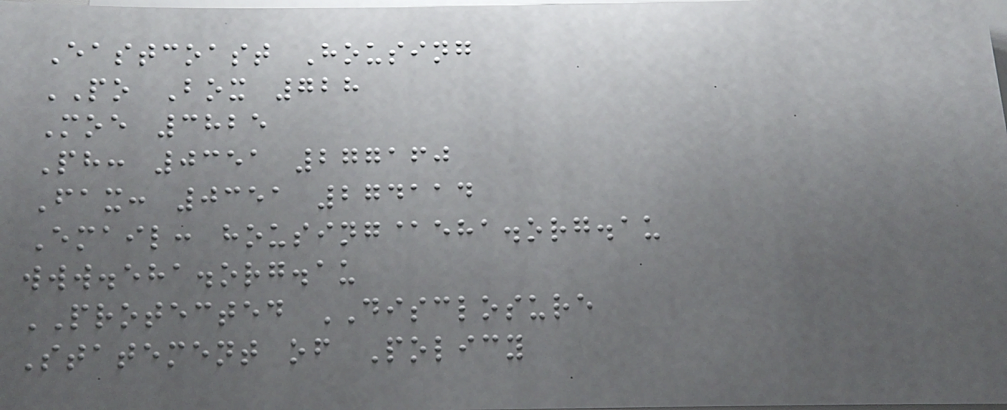Eastcoast Housing
PO Box 728
Moe 3825
Ph: 0351 277160
Fax: 0351 274114
Email: housing@eha.org.au
www.eha.org.au
PROTECTED DISCLOSURE
Statement of Policy
